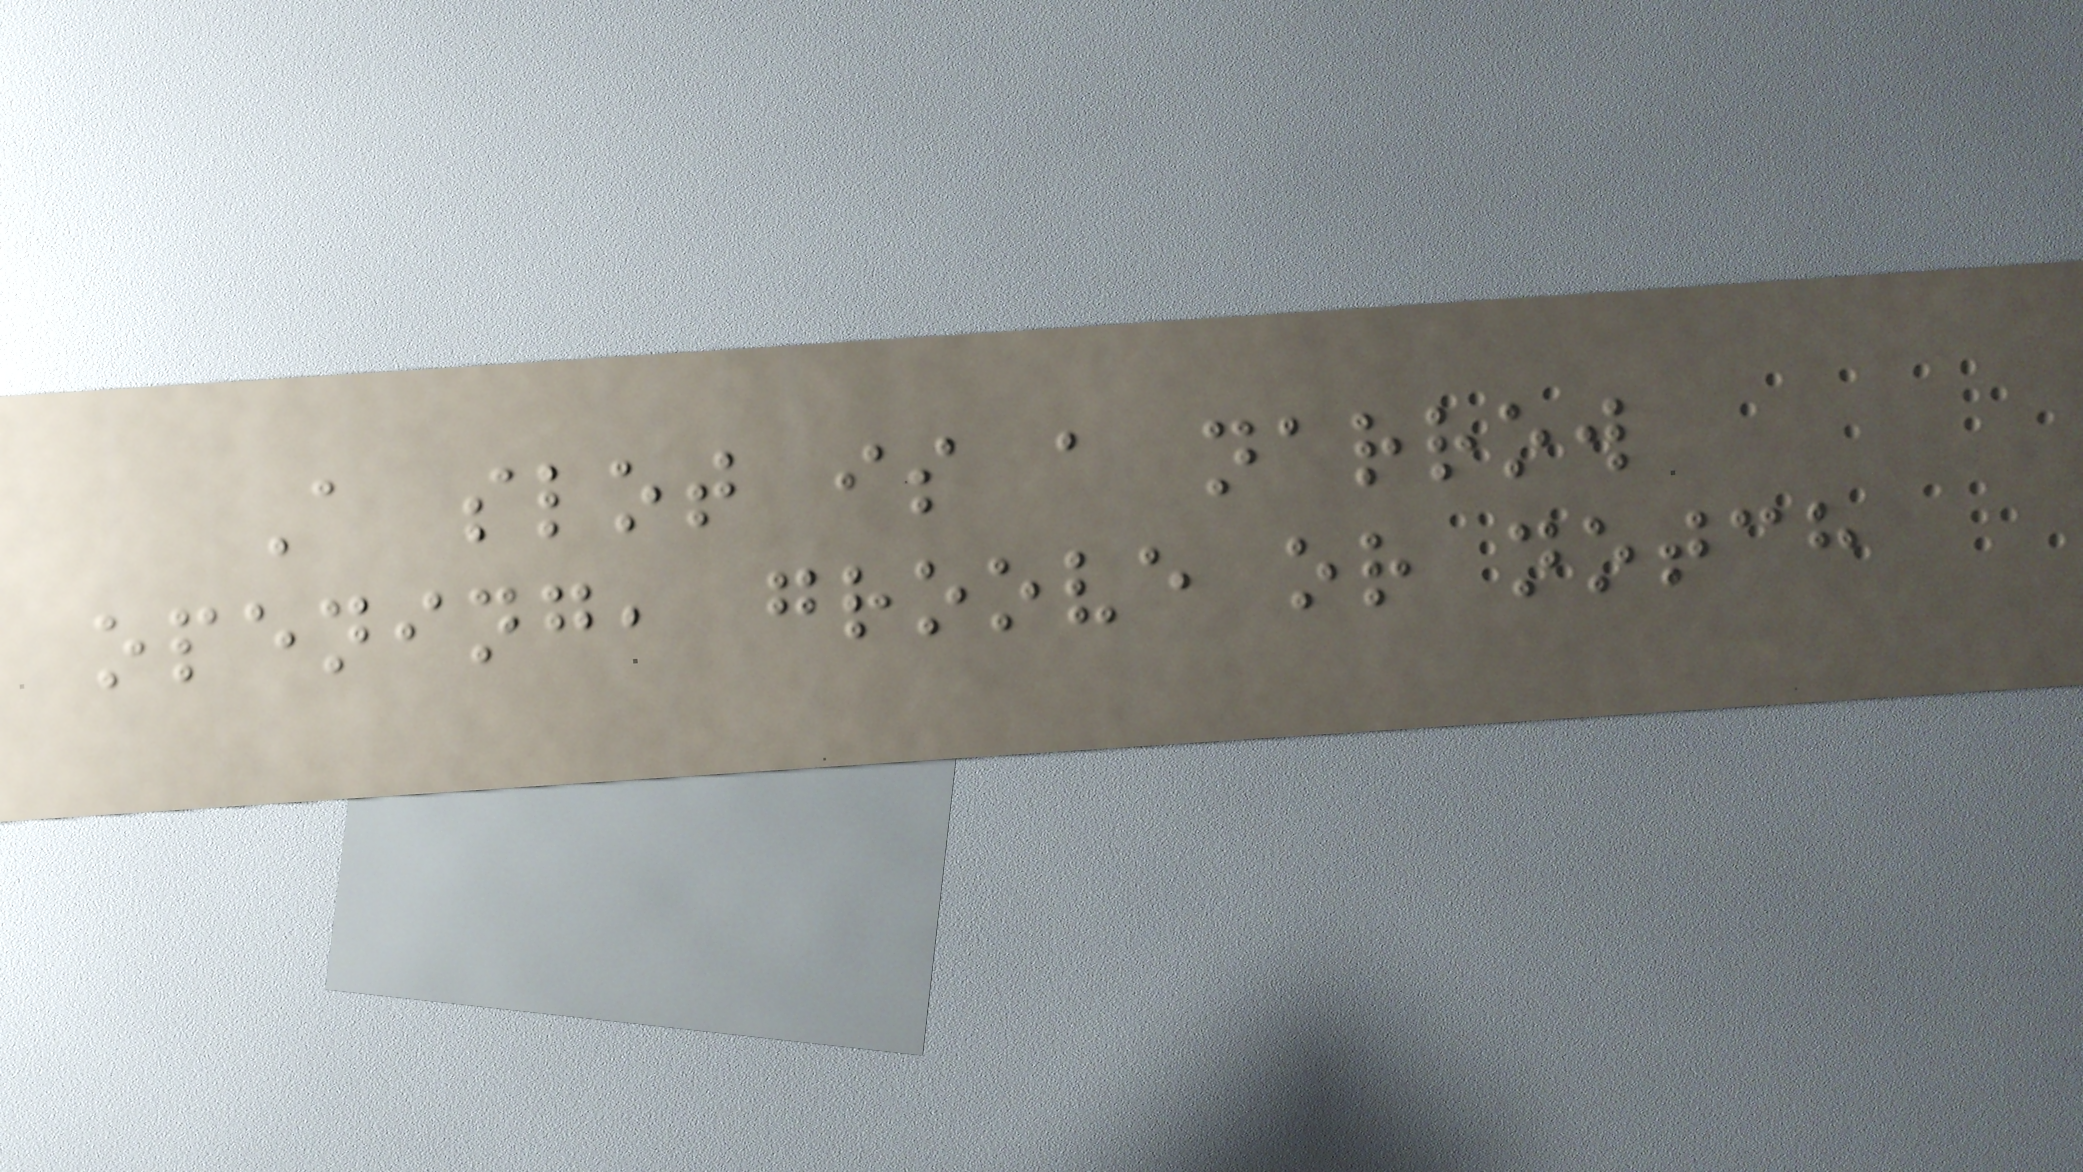A slot is a narrow
opening, groove or notch
